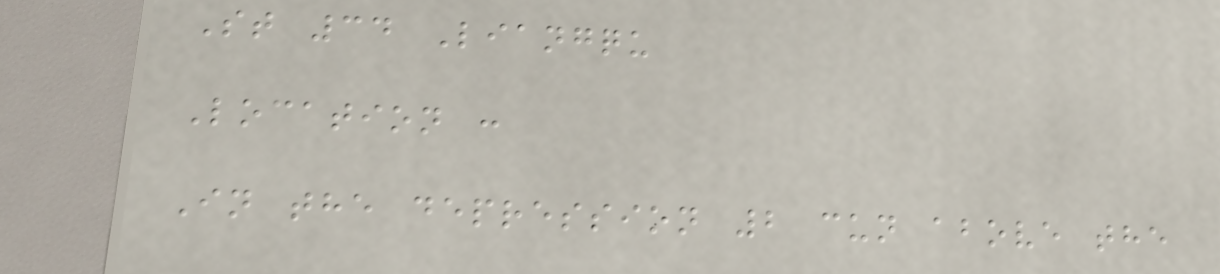St 34 Liangqu
Location :
In the depression 2 cun above the
